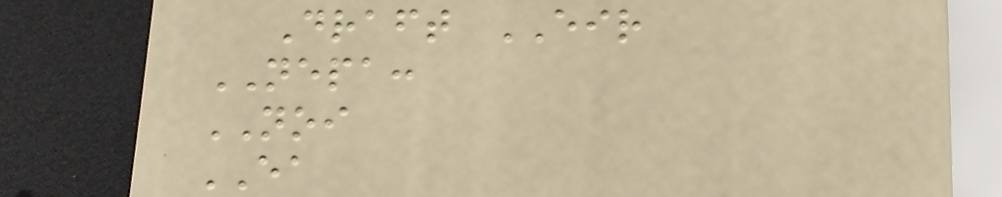Draft EIR
NEPA:
NOI
EA
